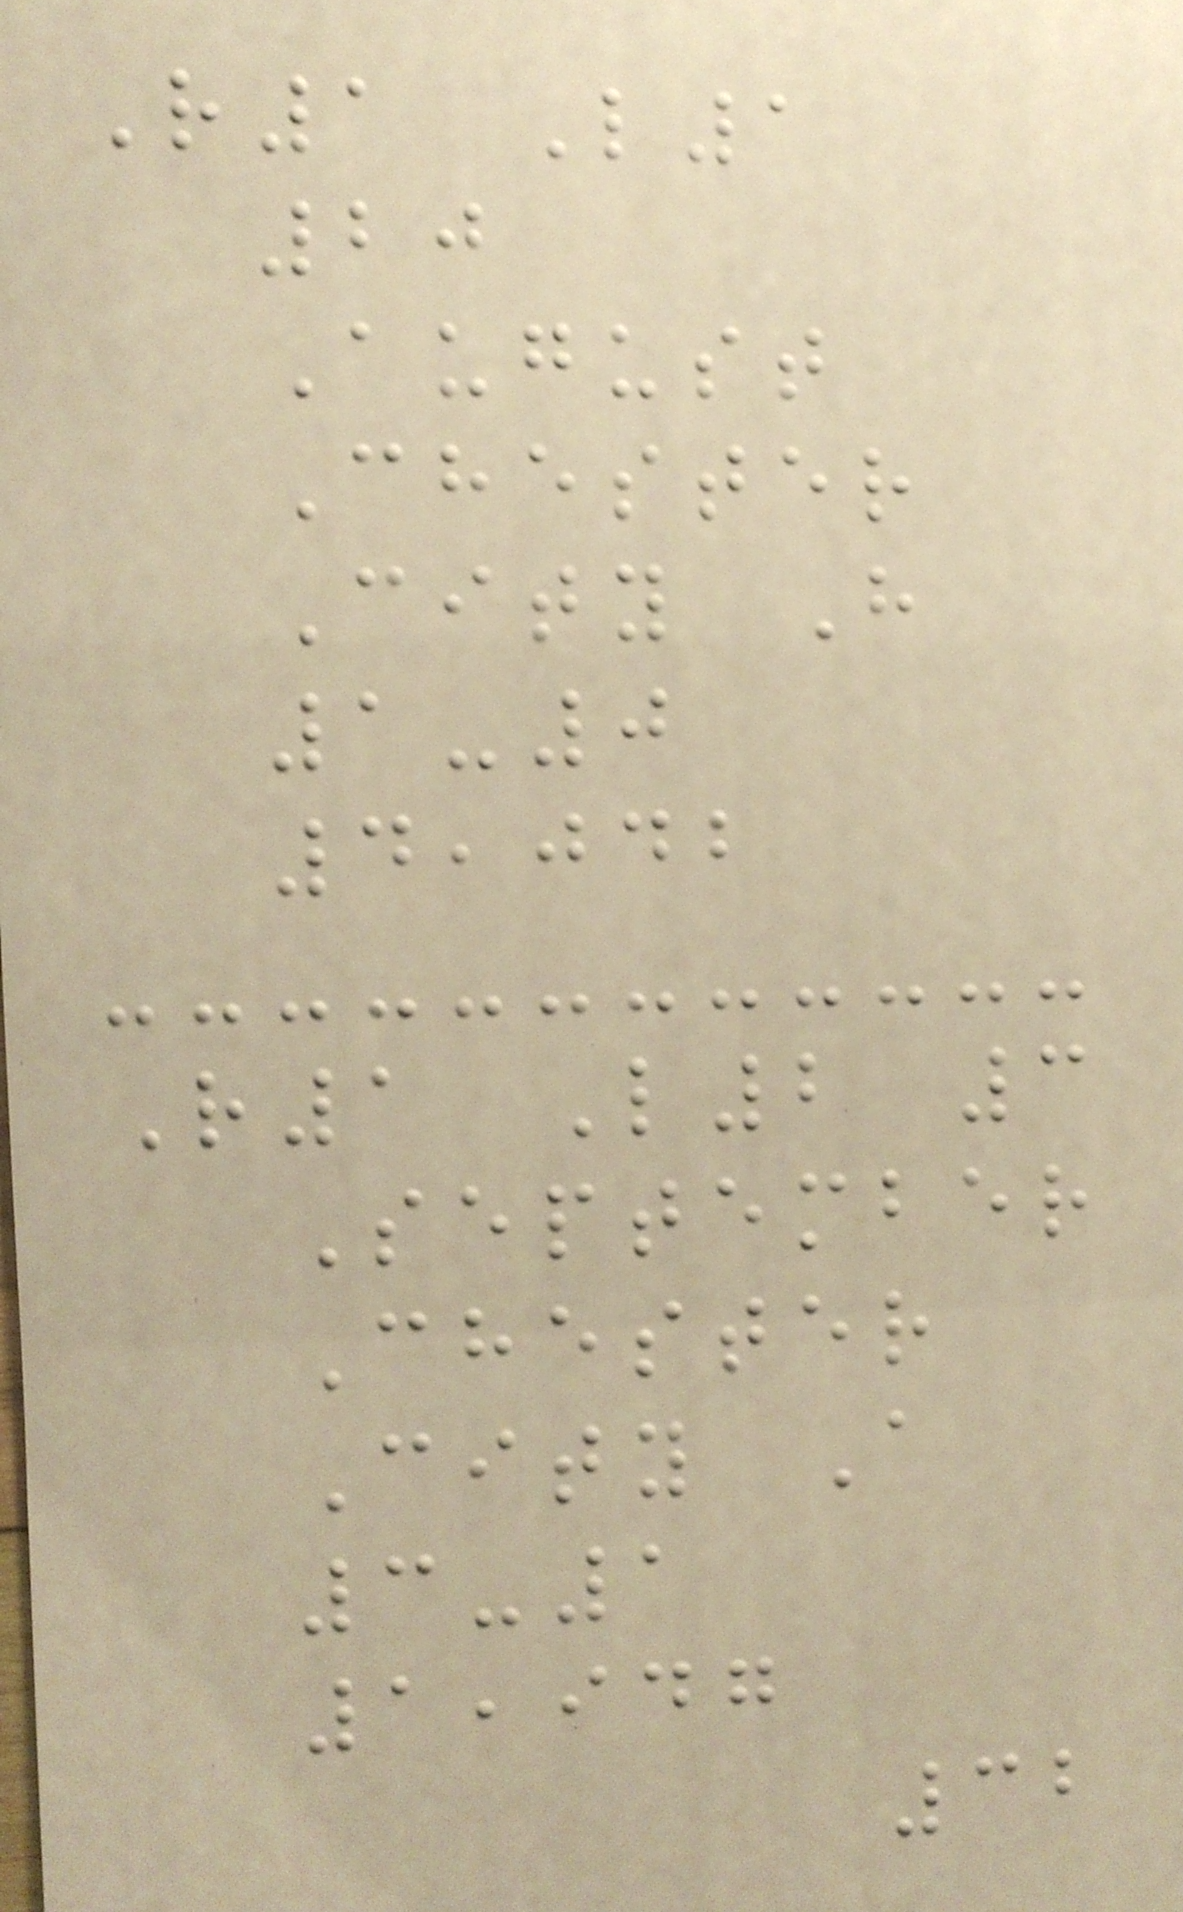R1 L1
20
August
Chester
City H
1-0
4,042
R1 L2 3
September
Chester
City A
3-1
1,947
32
